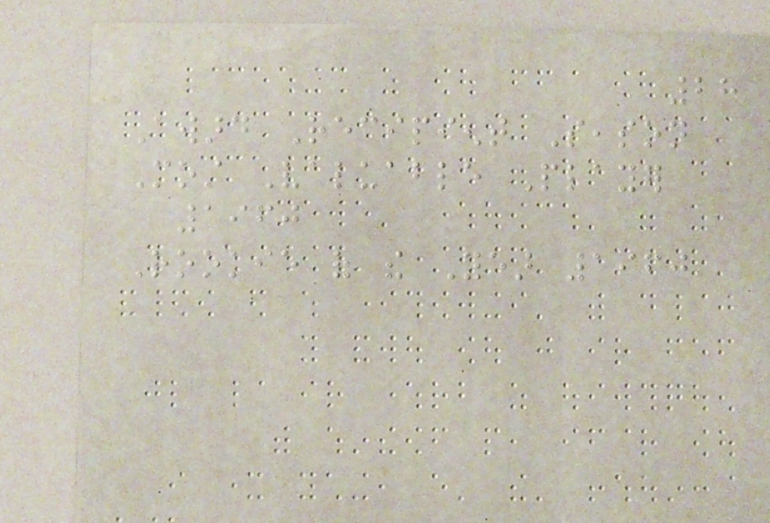28
Award Recipient Season
Most Valuable Player
1960
Rookie of the Year 1960
